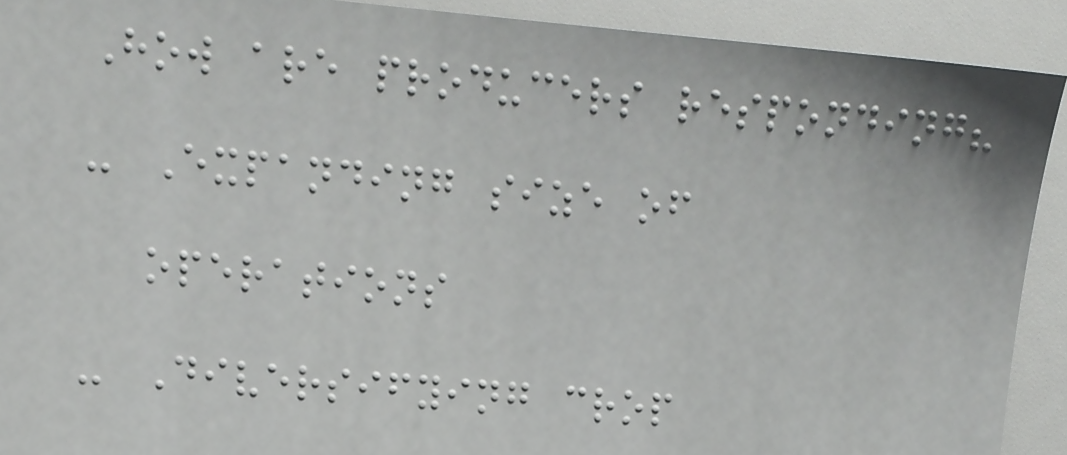How are producers responding?
- Expanding size of
operations
- Diversifying crop
